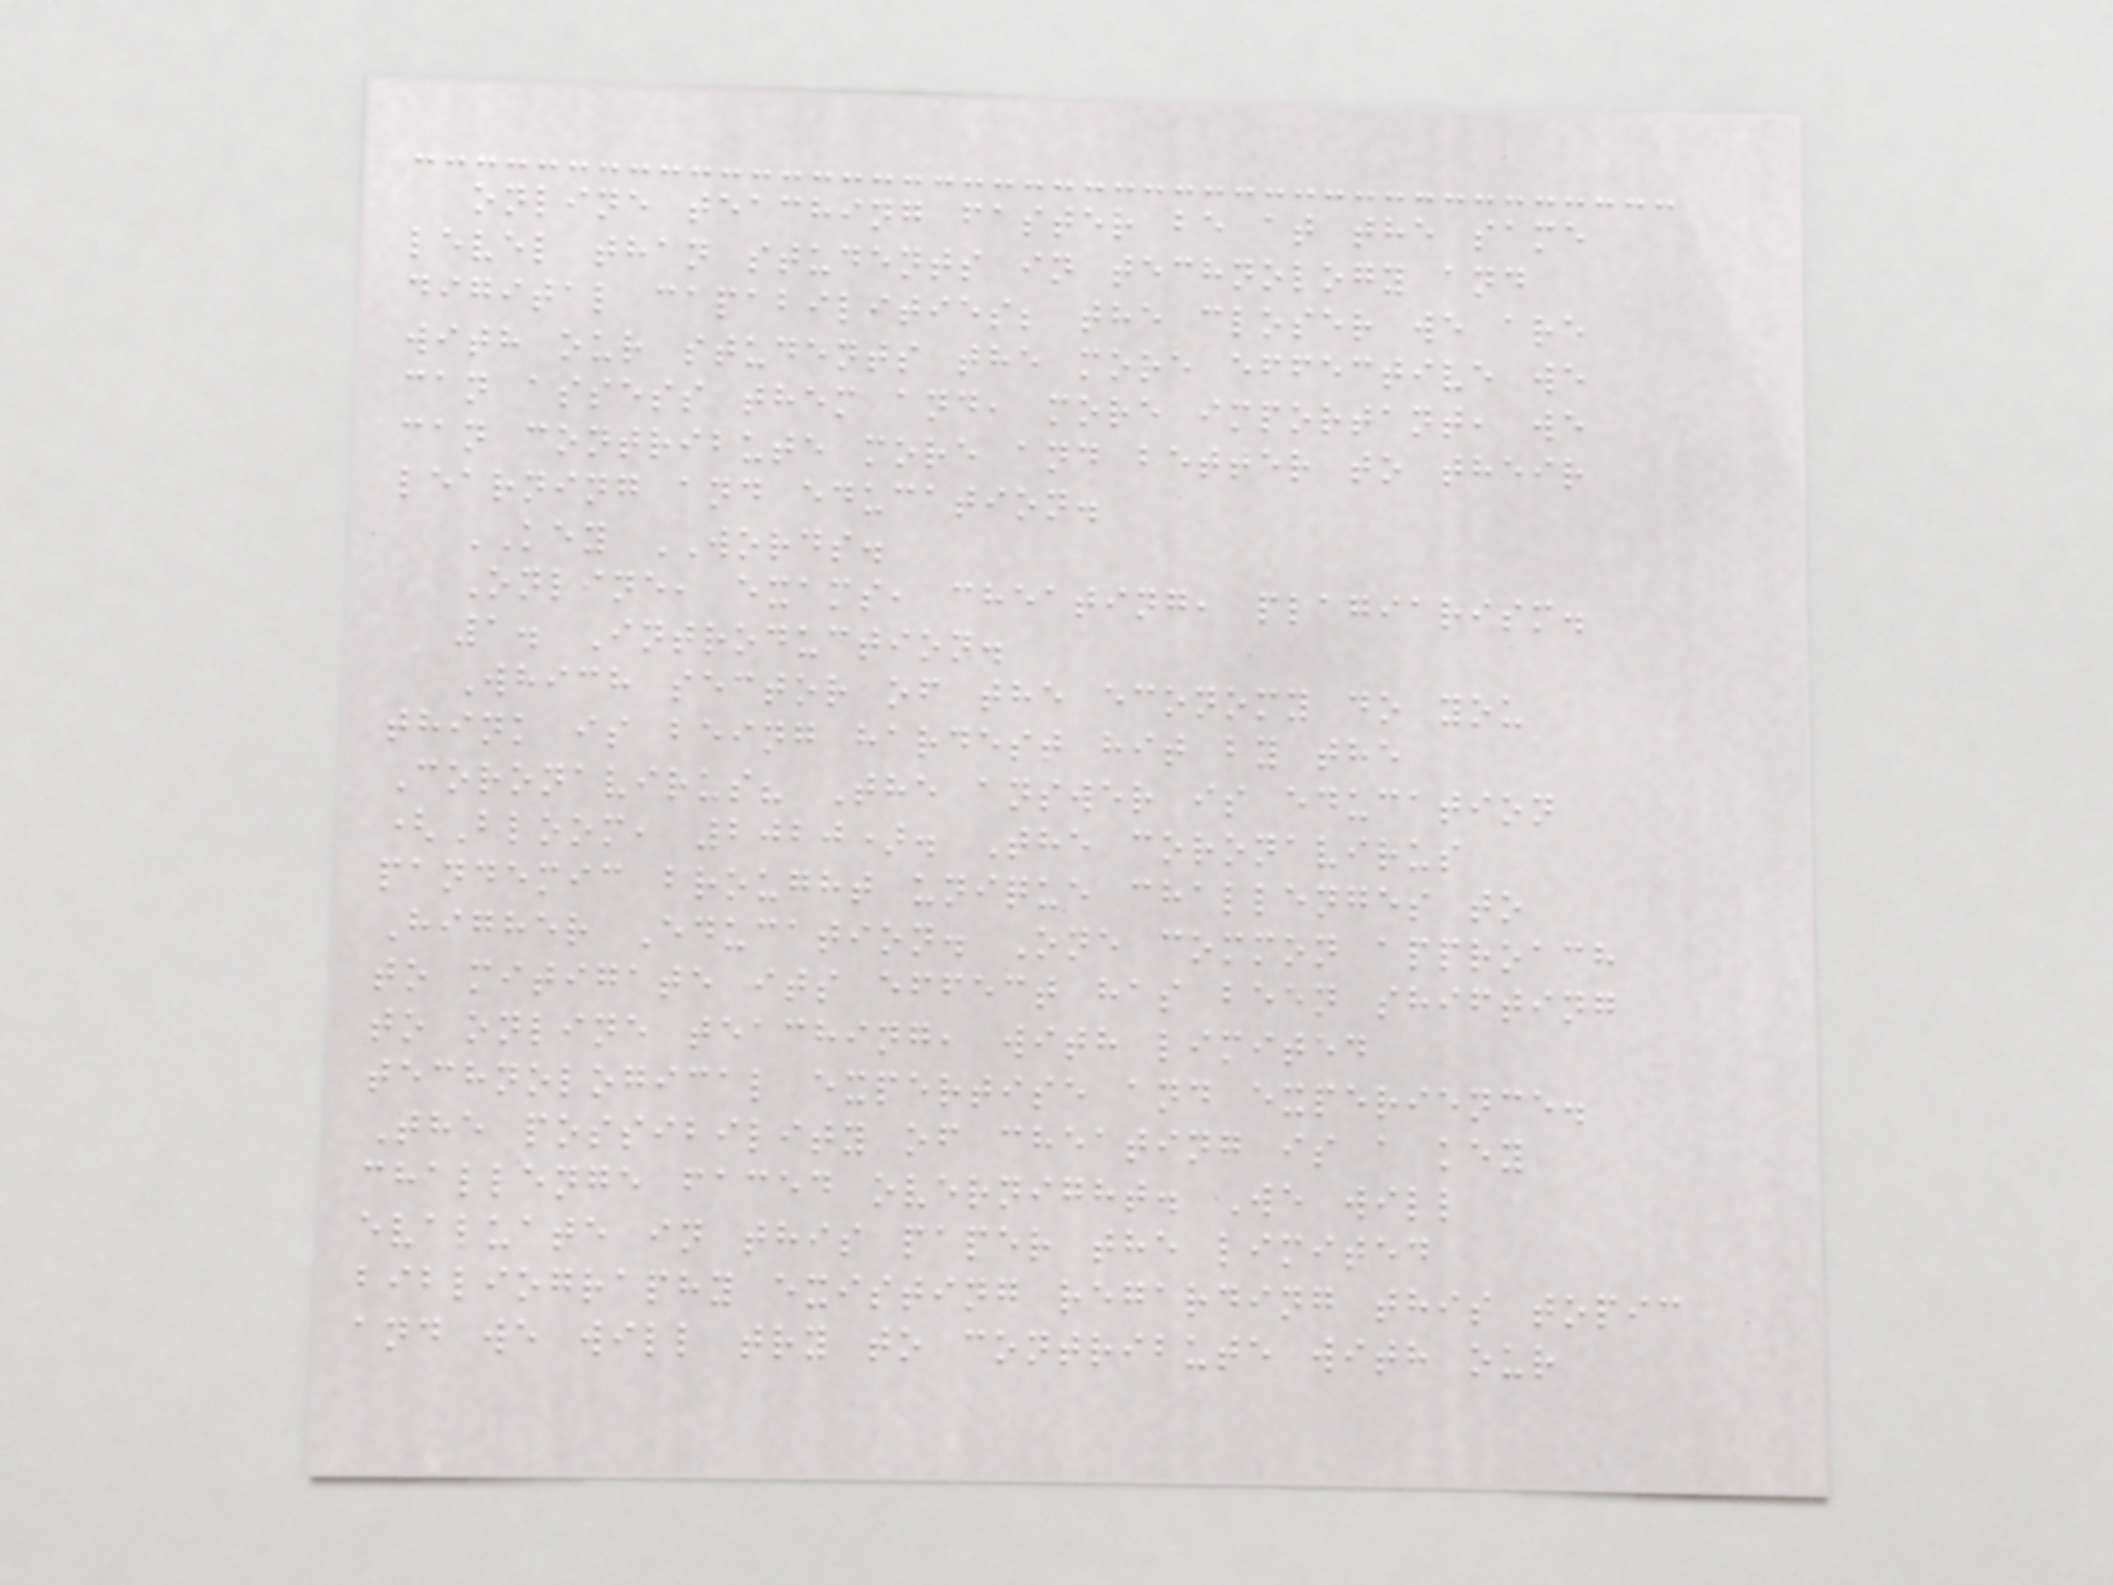online teaching faster be at the same
level than students in technology and
digital capabilities; the closer we are
with our students the more effective we
can assess them and, more important, we
can contribute more and better to their
learning and education.
KEY WORDS.
Online, exams, cheating, plagiarism.
1. Introduction.
Which sector of the economy do you
think is being hardest hit by the
Coronavirus? The answer is education
(Bloom, 2020). The coronavirus
pandemic brought unique challenges to
Higher Education. One common approach
to mitigate its effect has been shifting
to online teaching, with limited
technological expertise and experience.
The possibility of cheating is a key
challenge faced overnight. We will
evaluate in this paper the limited
bibliography existing regarding this topic
and we will try to contribute with our
